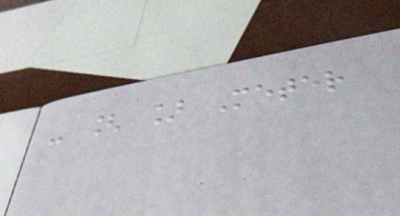- [ ] Meter
